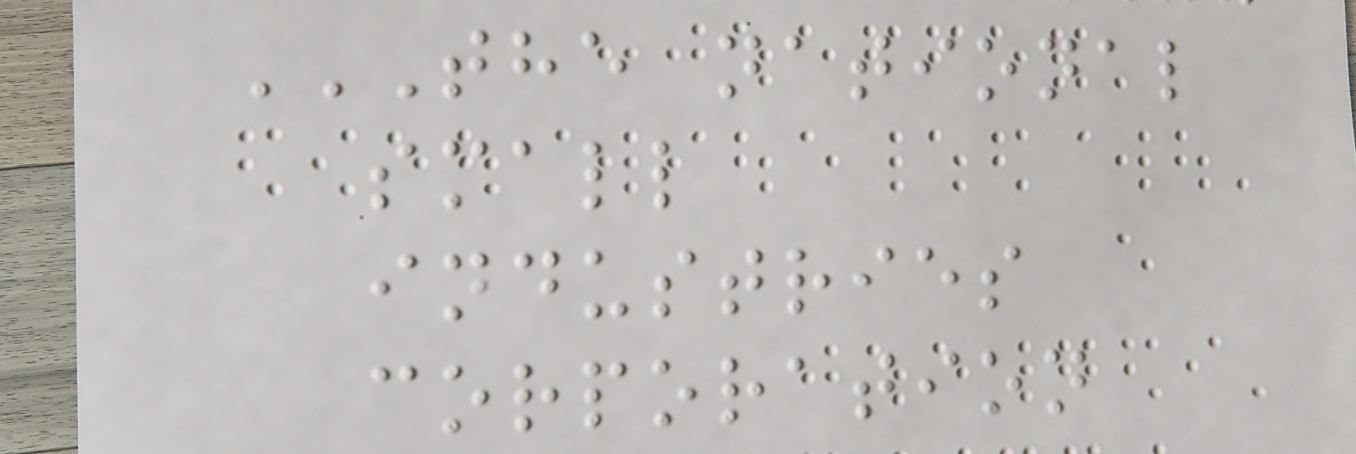THE NATIONAL
SMALL
INDUSTRIES
CORPORATION
